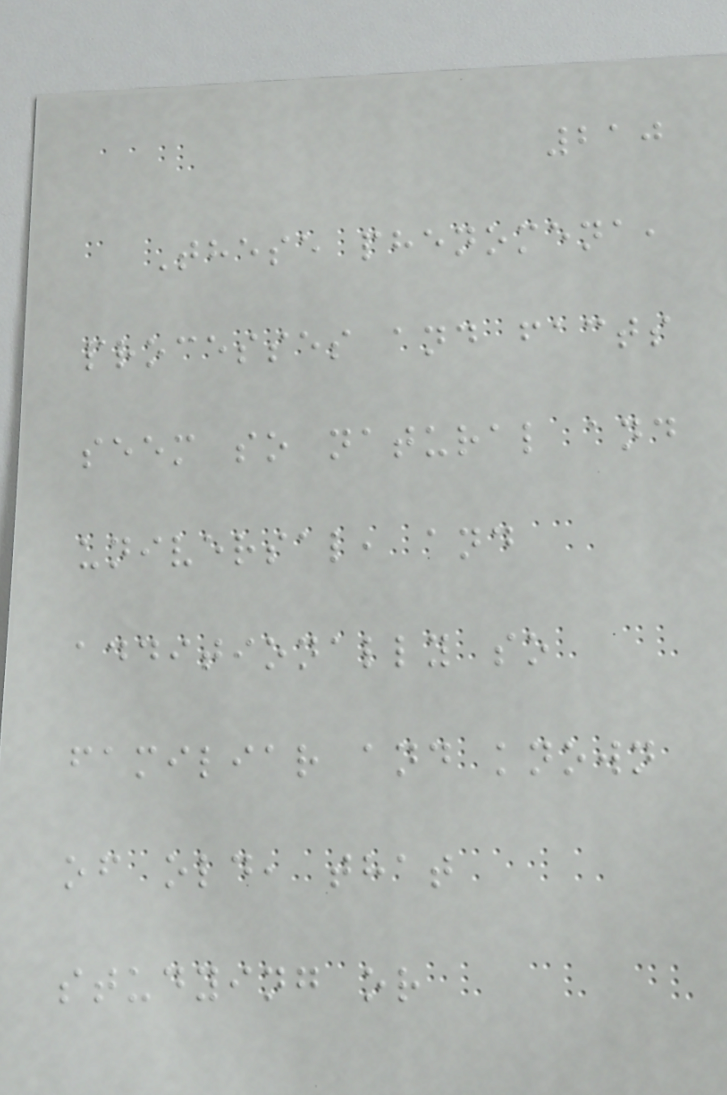210
These phenomena,
processes and facts
seem so natural and
universal, and
additionally so
familiar and known
of old, that
studying or
